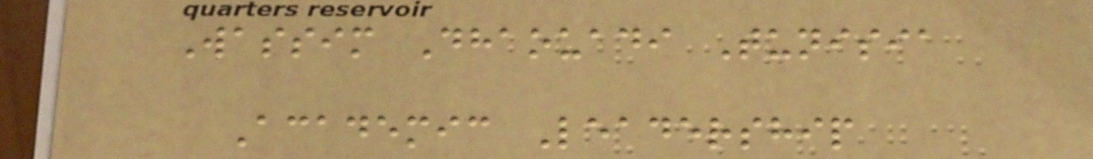Wassim Dhaouadi Tunisia
Academic Leadership
